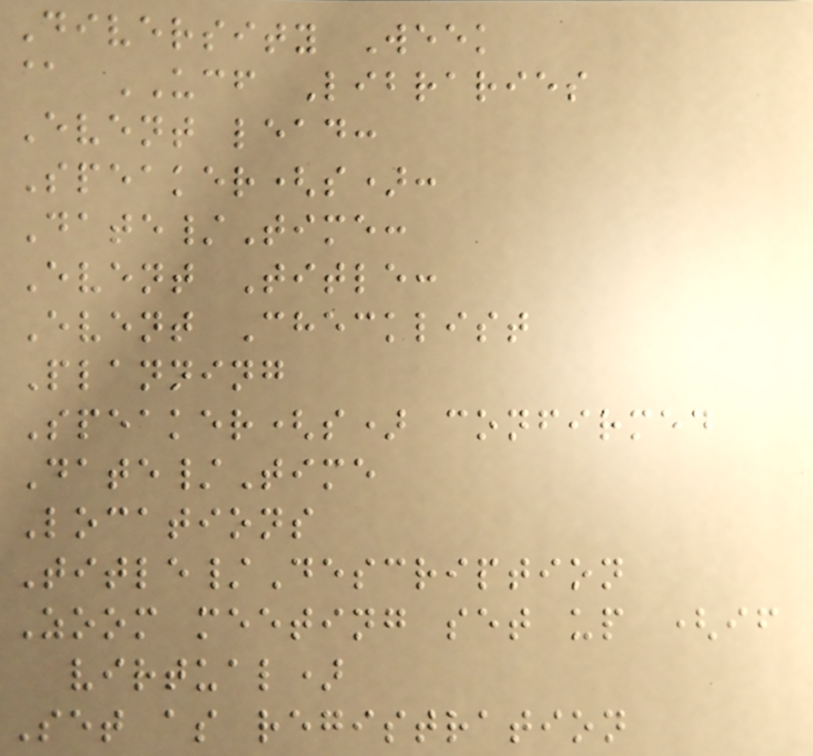Diversity Week
@ UCF Libraries
Event lead:
Speaker(s):
Date/Time:
Event Title:
Event Checklist
Planning
Speaker(s) confirmed
Date/Time
Locations
Title/Description
Zoom meeting set up (if
virtual)
Set as registration
